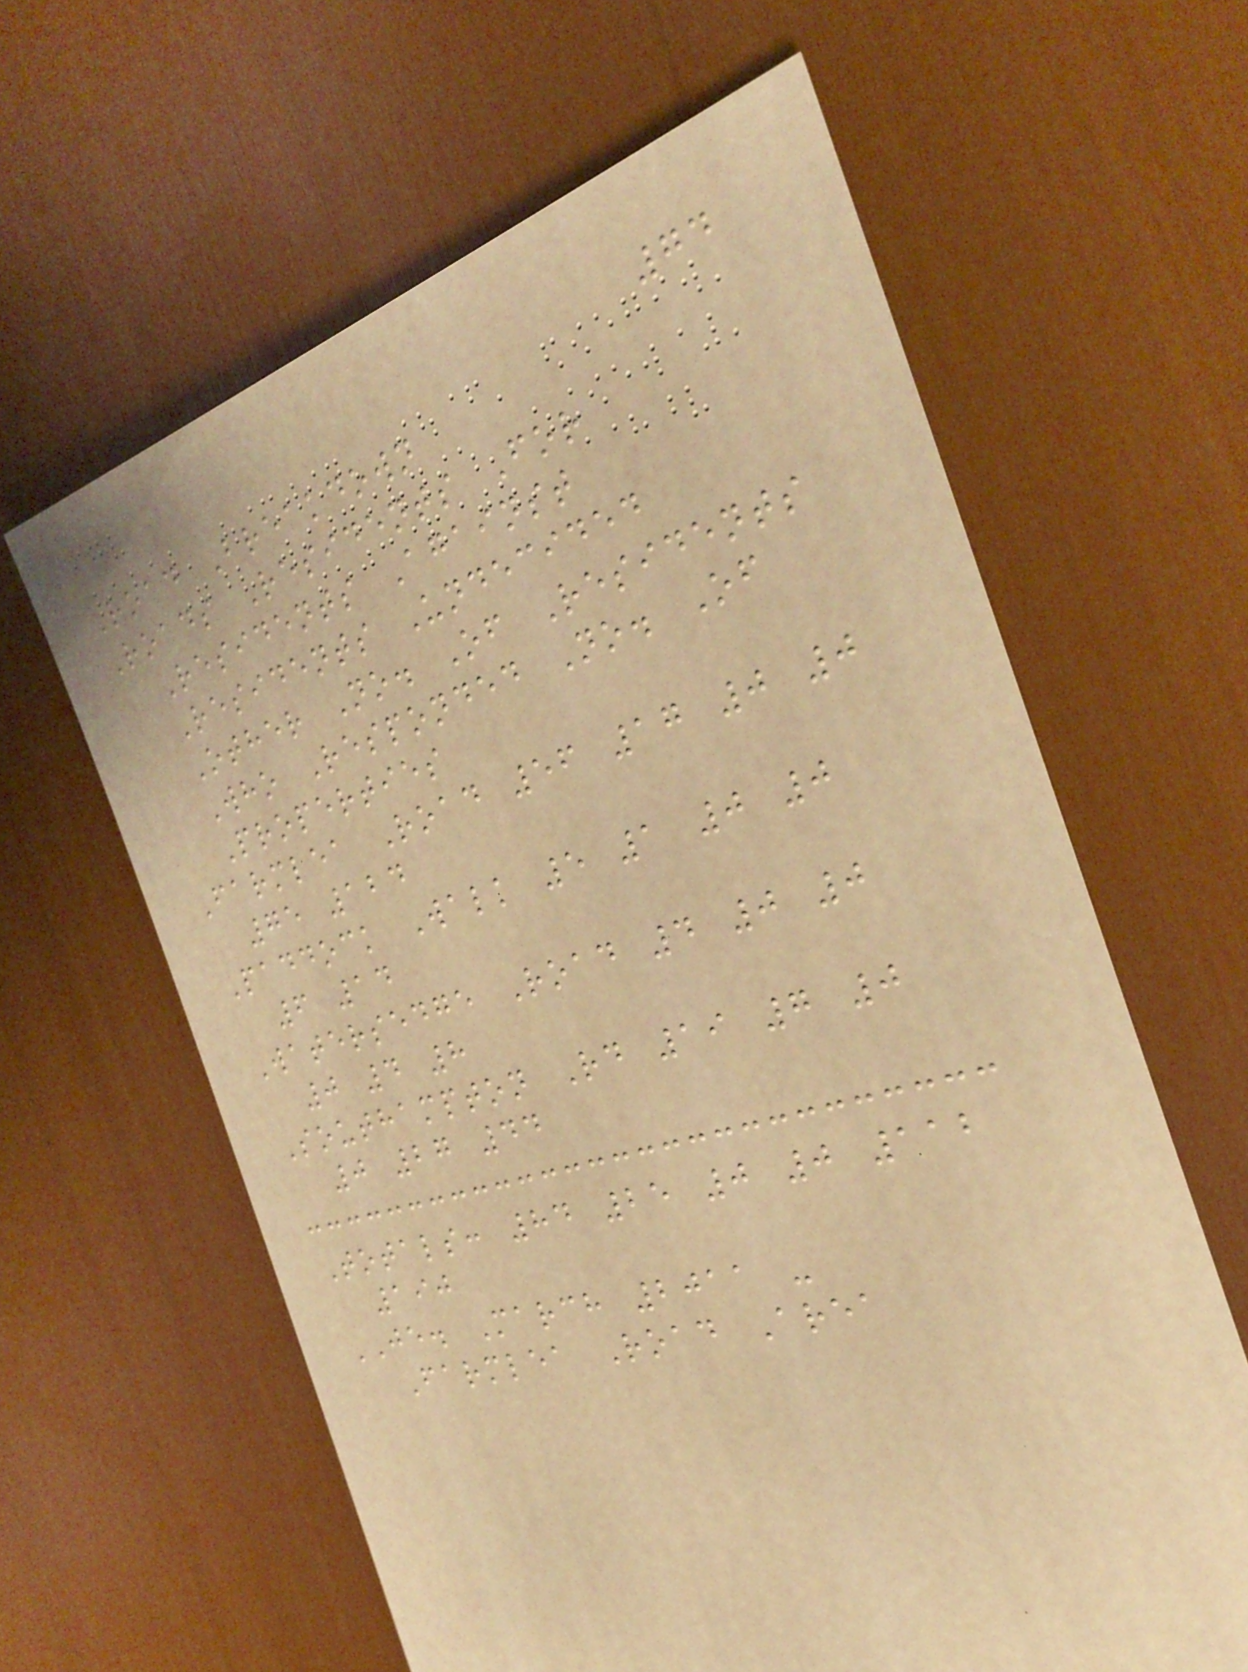74
Road Breakdown
Roads Residents For
Residents Against
Residents Undecided
Other No. Of Residents
Who Responded No. Of
Properties
Farmlea Road 56 17 0 0
75 124
Paddock Walk 5 1 0 0
6 14
Watersedge Road 4 0 0
0 4 8
Southampton Rd 19 7 0
0 27 44
Totals: 84 25 0 0 112
190
JE. March 2011 -
Farmlea Road Area
